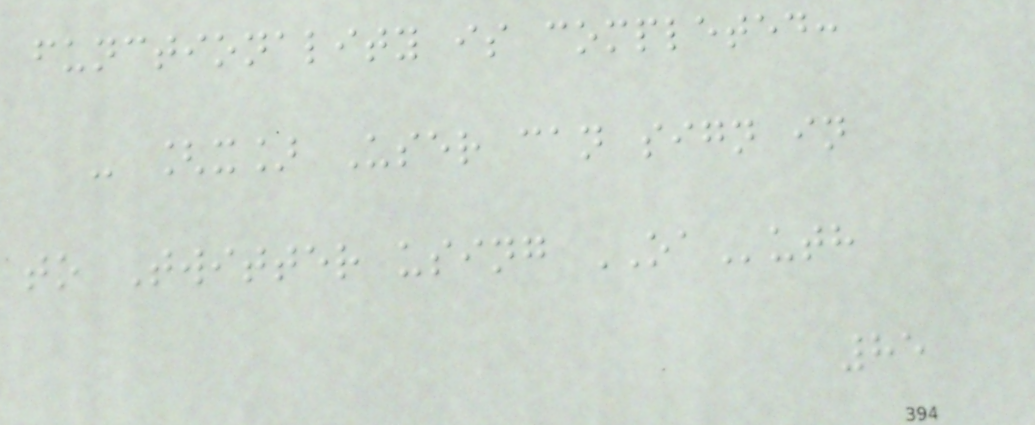functionality is completed:
- [x] User can sign in
to Twitter using OAuth
85
